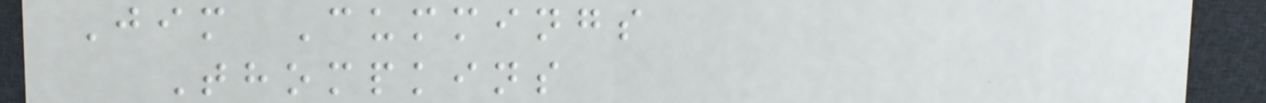Jim Cummings
Thompkins
